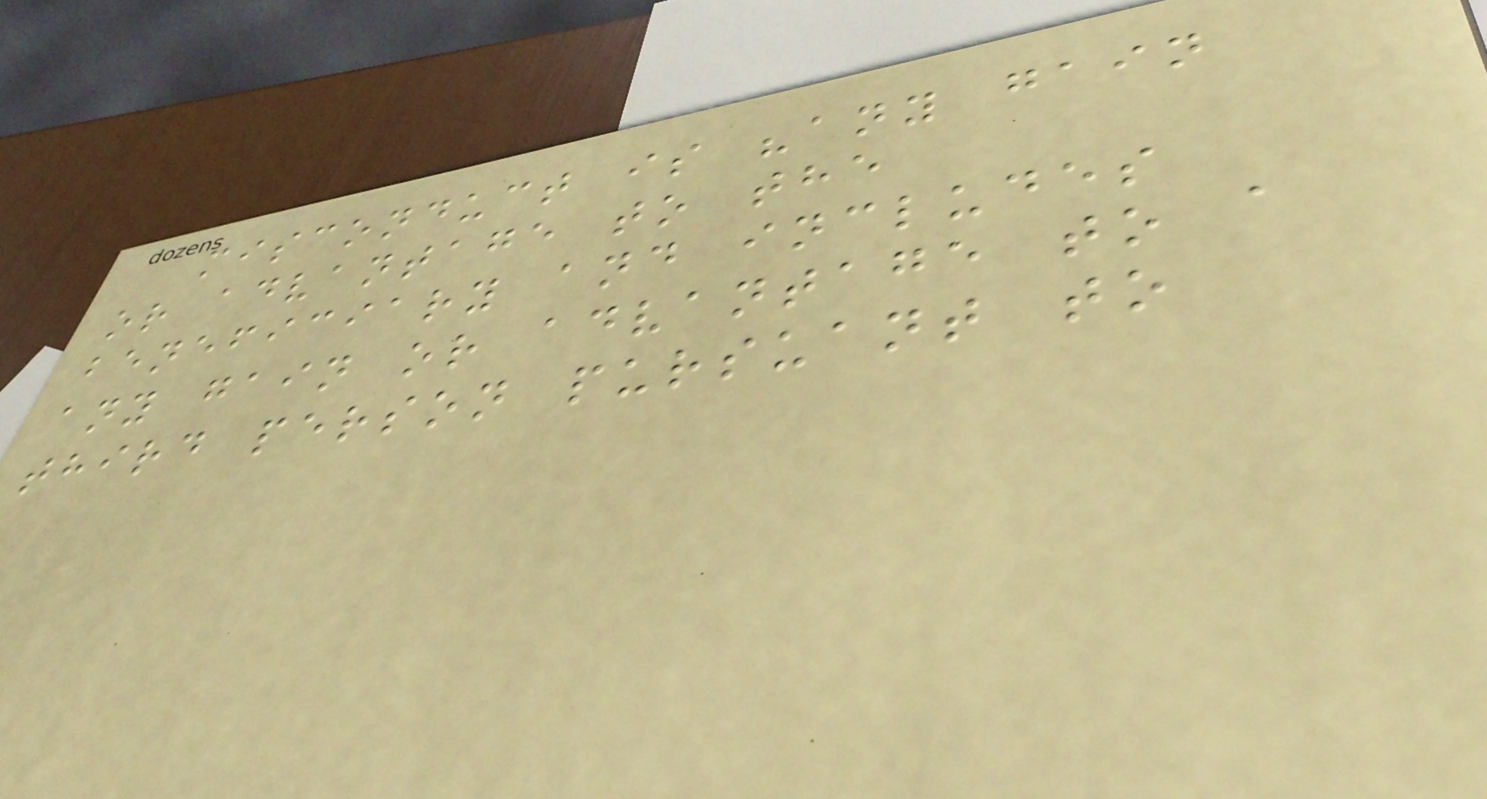misconduct is "any gain
or advantage to the
beneficiary and includes
any gain or advantage to a
third person pursuant to
